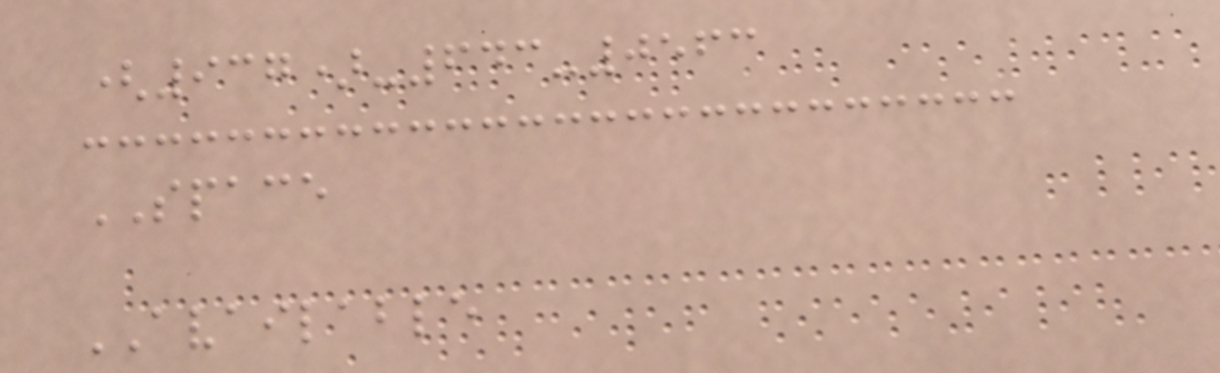(937)-643-0563
SPACE
AVAILABLE
